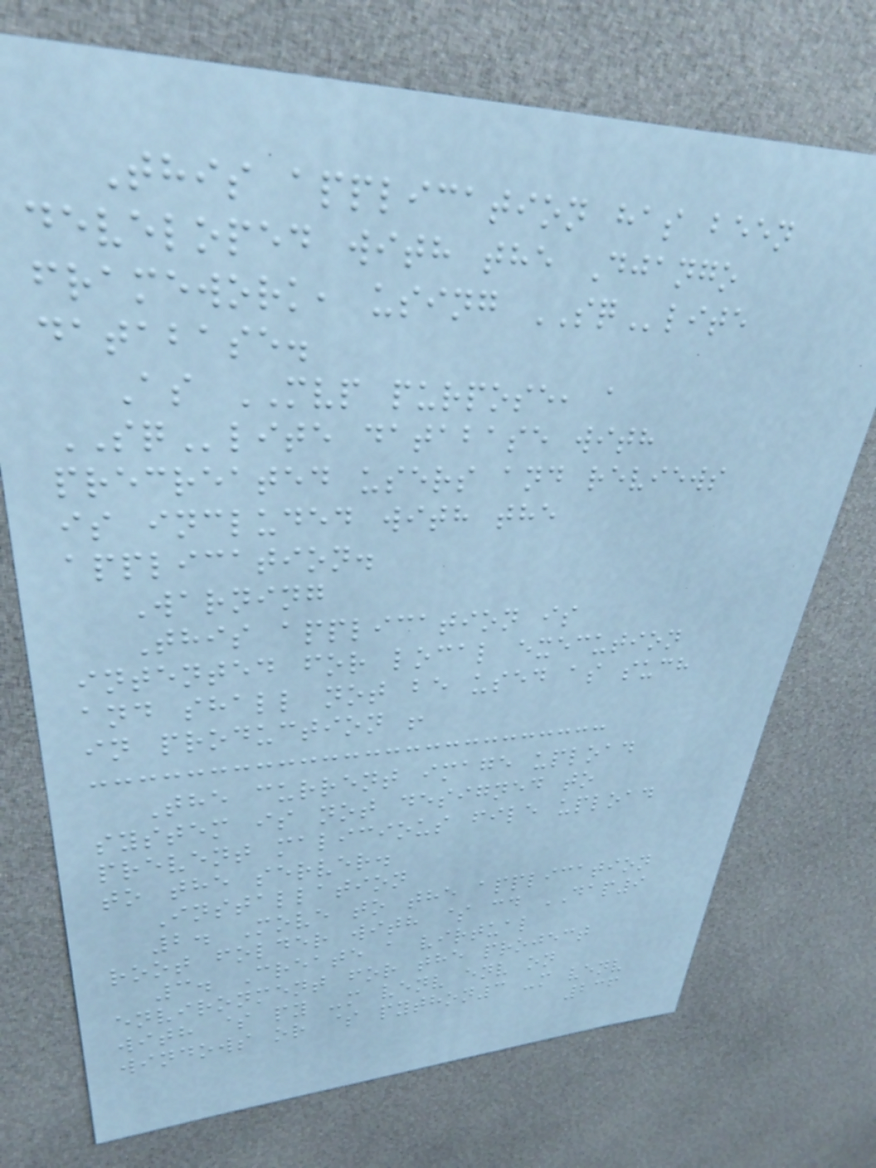This application has been
developed with the Django
framework, using SQlite
database.
As MVP purpose, a
SQlite database with
precreated users and reviews
is included with the
application.
Warning
This application is
intented for local execution
and shall not be used as such
in production !
The current image upload
system is not designed to
prevent malicious file upload
to the server.
Installation
2. Move to the application
root folder with $ cd DAP9
3. Create a virtual
environment for the project
with $ py -m venv env on
windows or $ python3 -m venv
236
